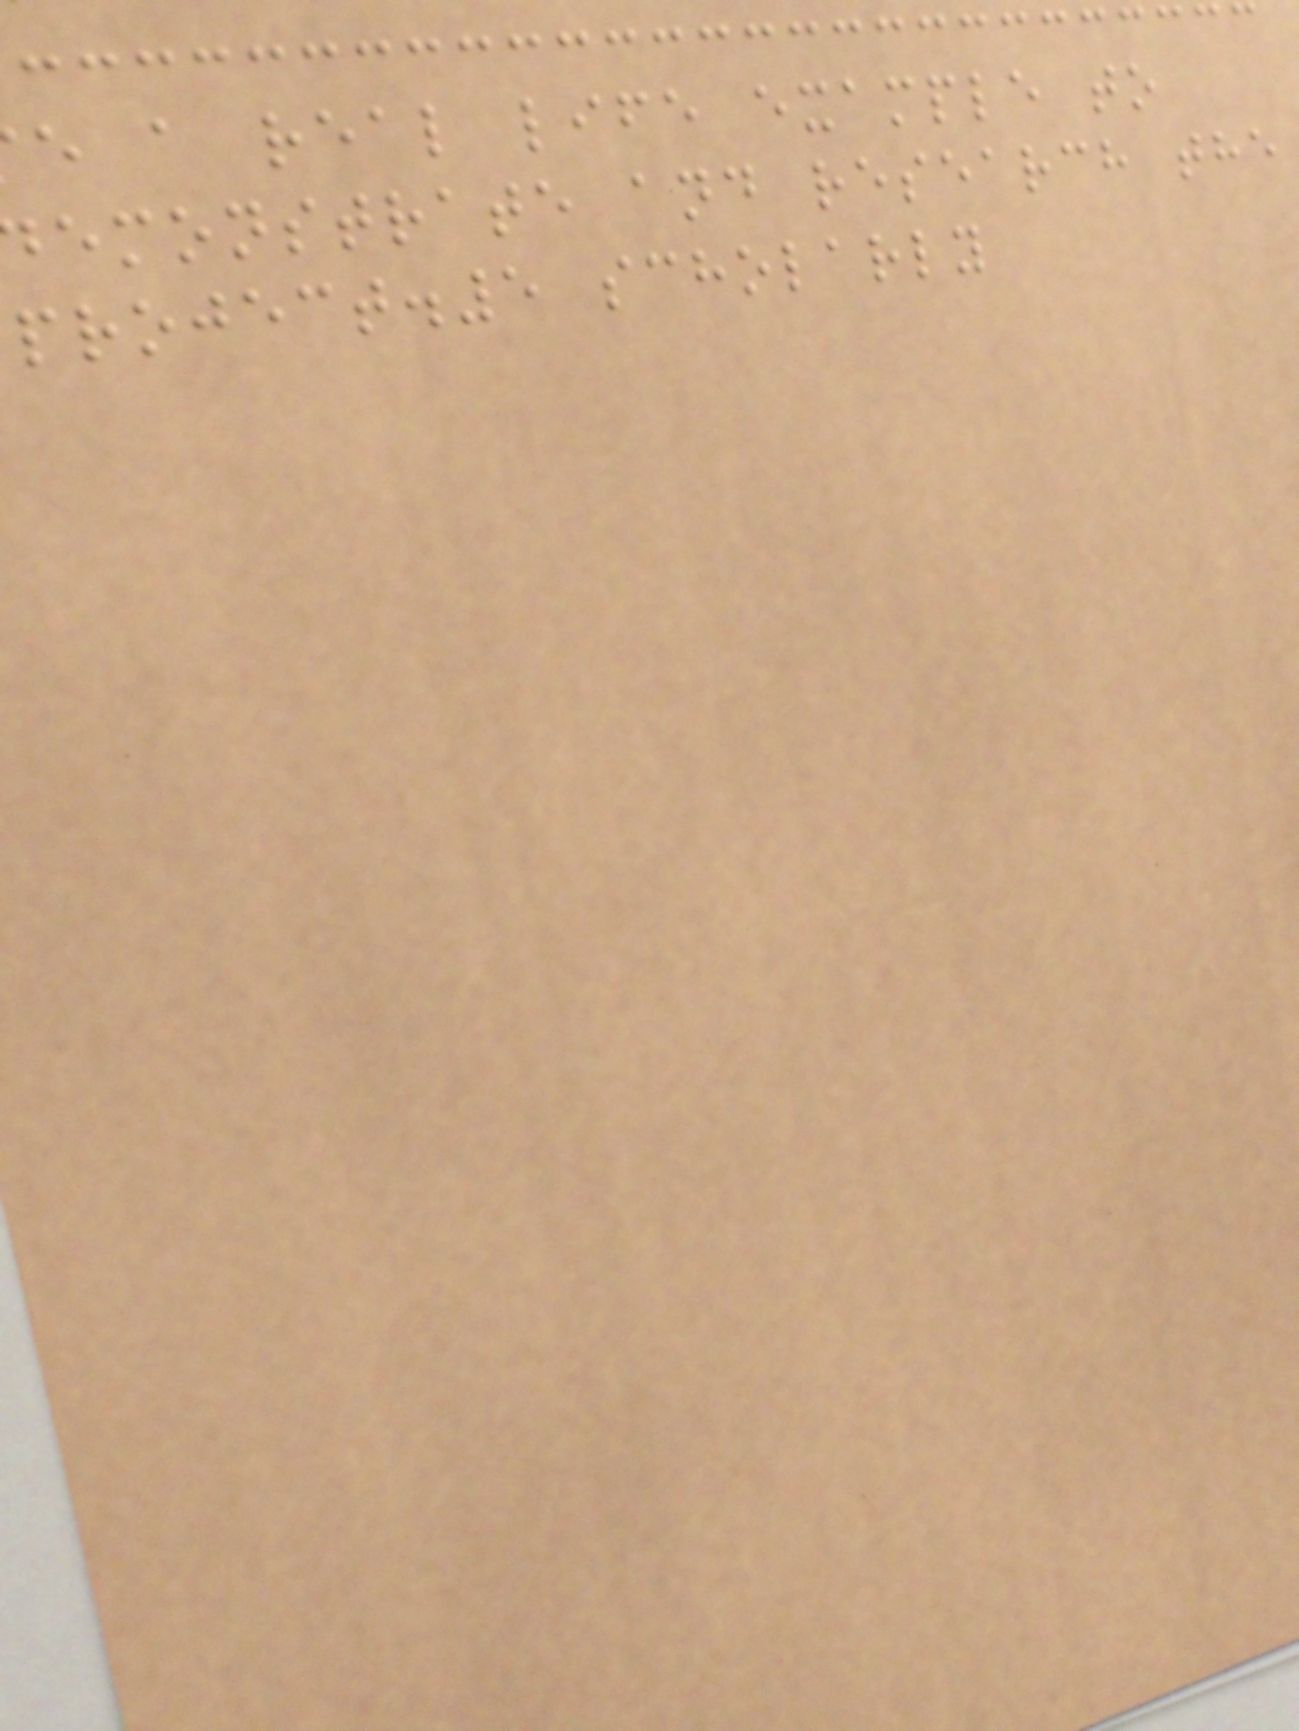e a real life example to
emonstrate and research the
project.5 scholarly
